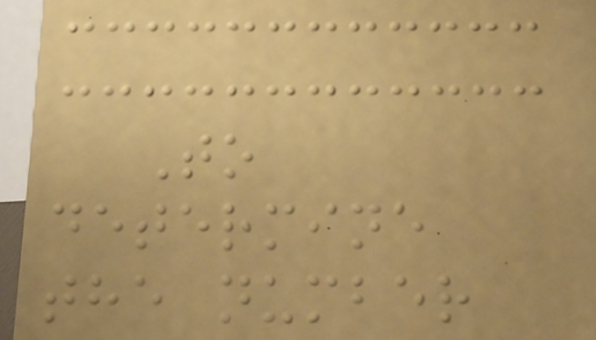To
determine
the number
